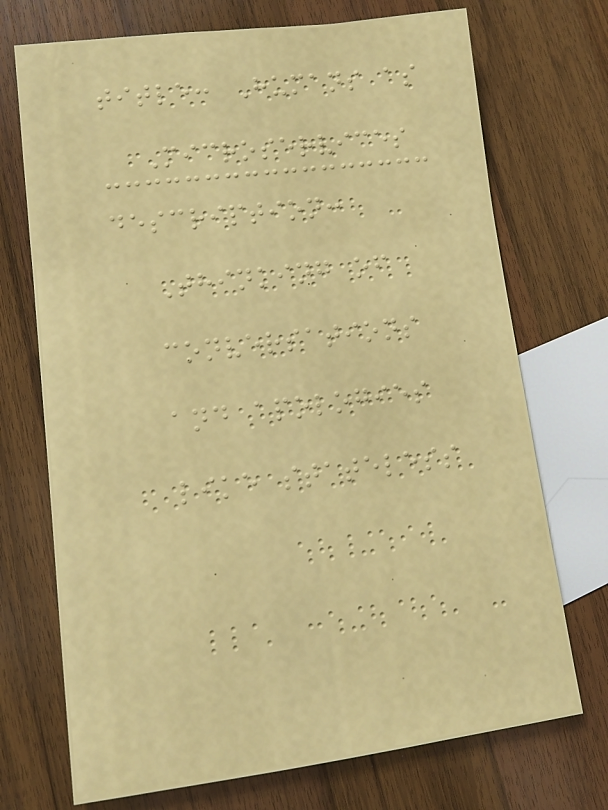title: Humans as
Microservices
description:
Thinking of
conversations
and apologies
like stateless
